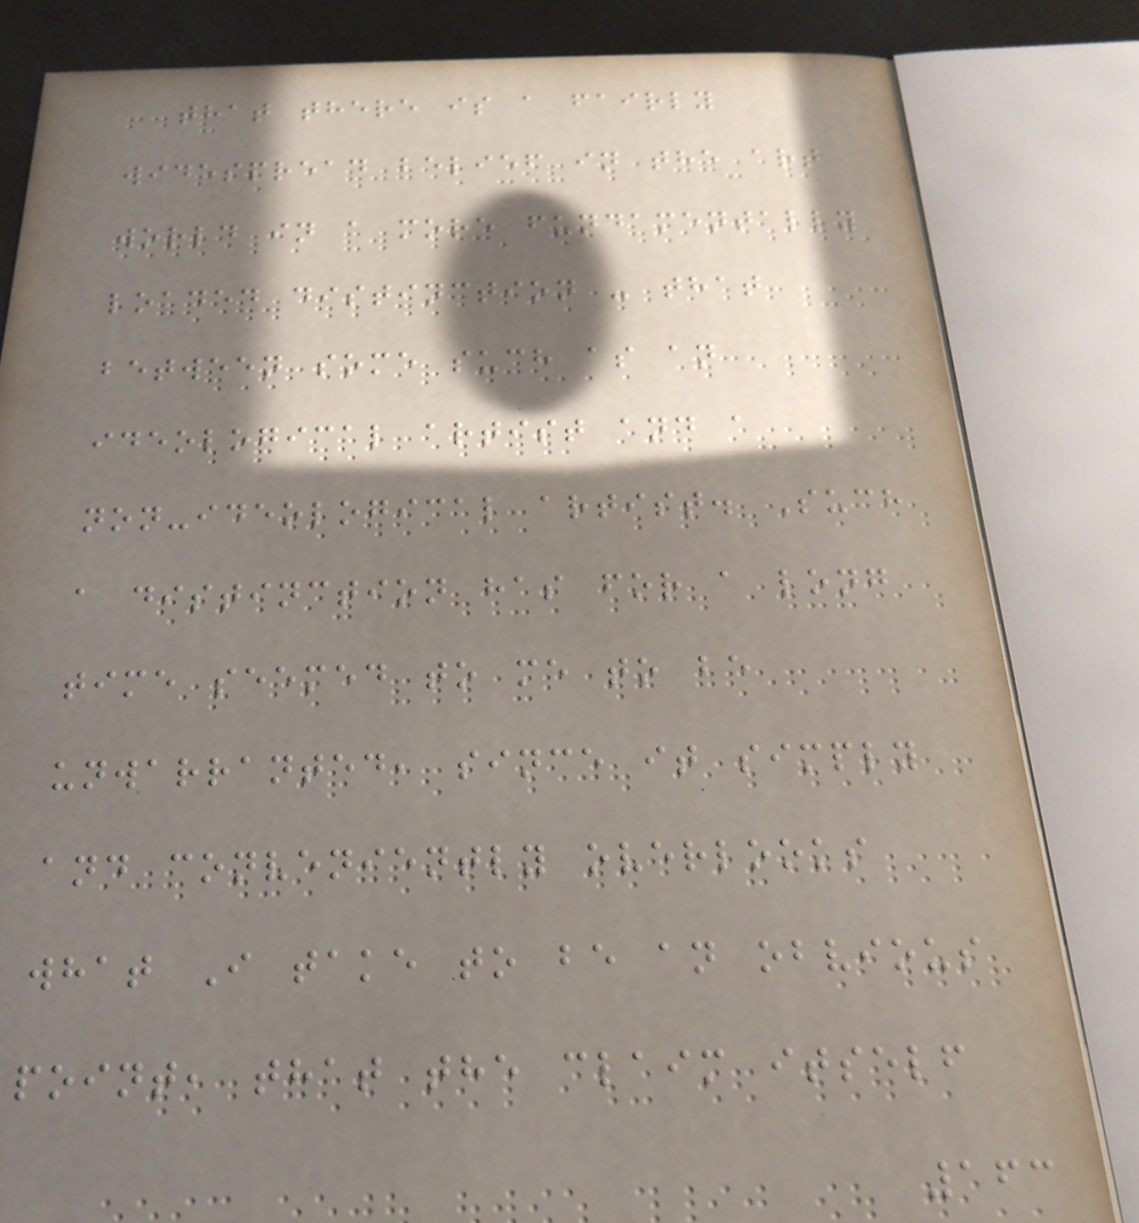that there is a fairly
widespread belief in the art
world in a more fundamentally
loaded distinction - that
between some such as an
ideological artist and a
non-ideological artist. Such
a distinction has for a long
time seemed to me to be
unwarranted, since it simply
and conveniently overlooks
what I take to be an obvious
point, that the claim itself
163
